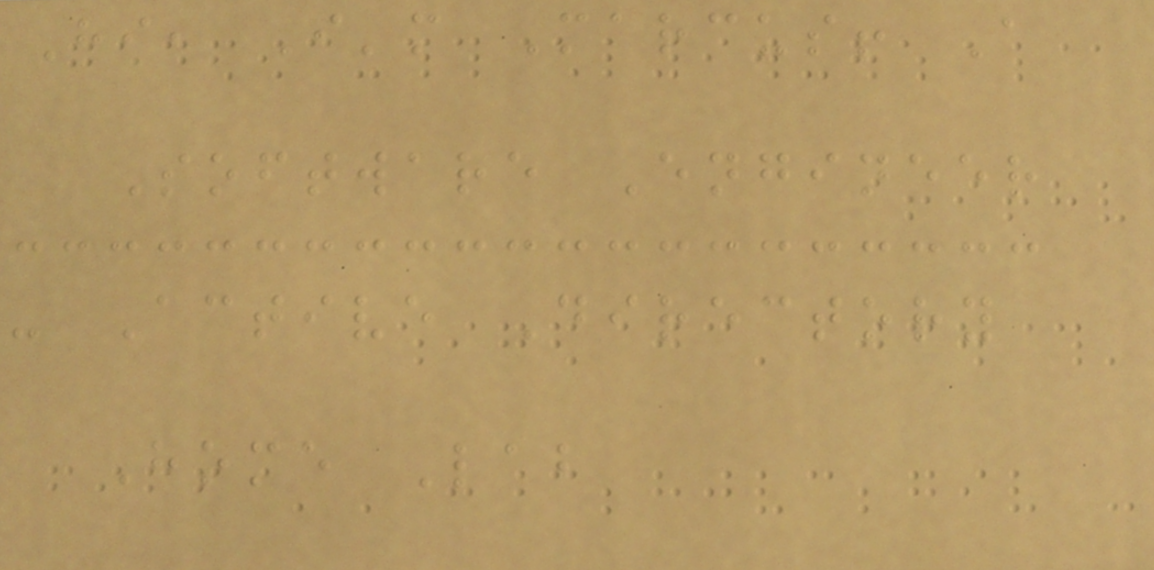Hi, I'm Marcus! A
Software Engineer
- Active Directory
Home Lab
